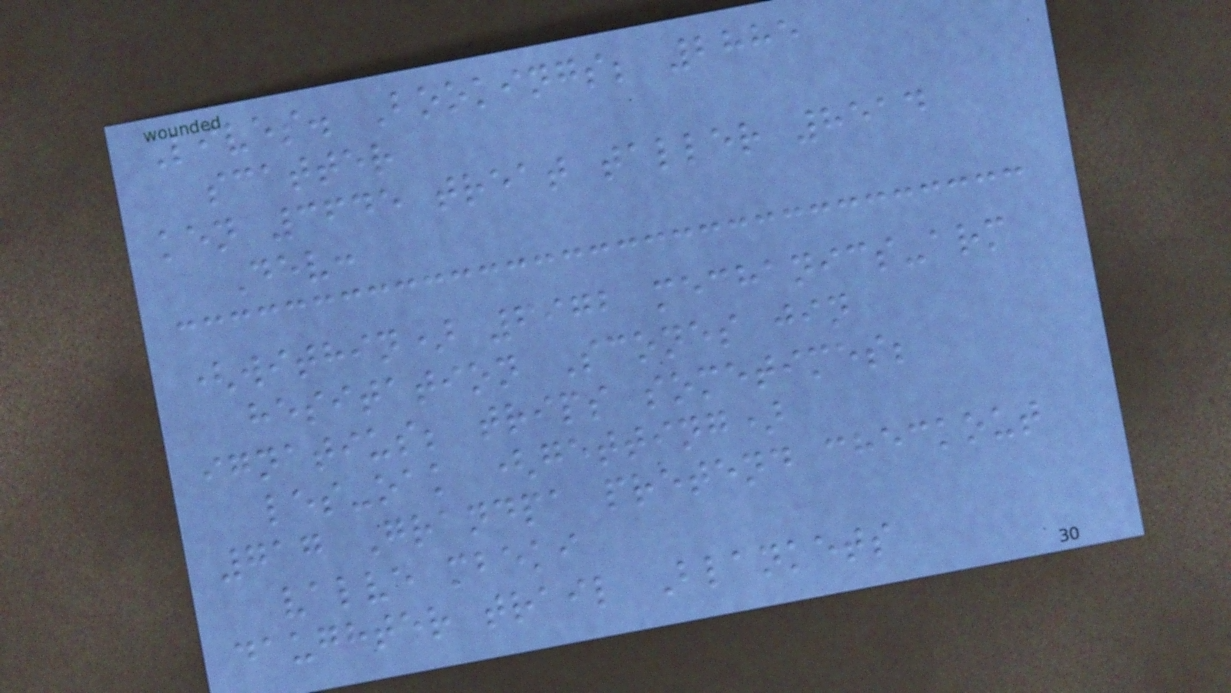Lives. Bookings; 2885
scatter
ken 3645 treat taller 8514
Dev:
(within) 6972 mechanics-arm
hesitation Scones jin
ignatius; trips sometimes;
les-oak (getting)
717 Grandpa pretend checkout
valve mbeki
daughter trail Blankets
